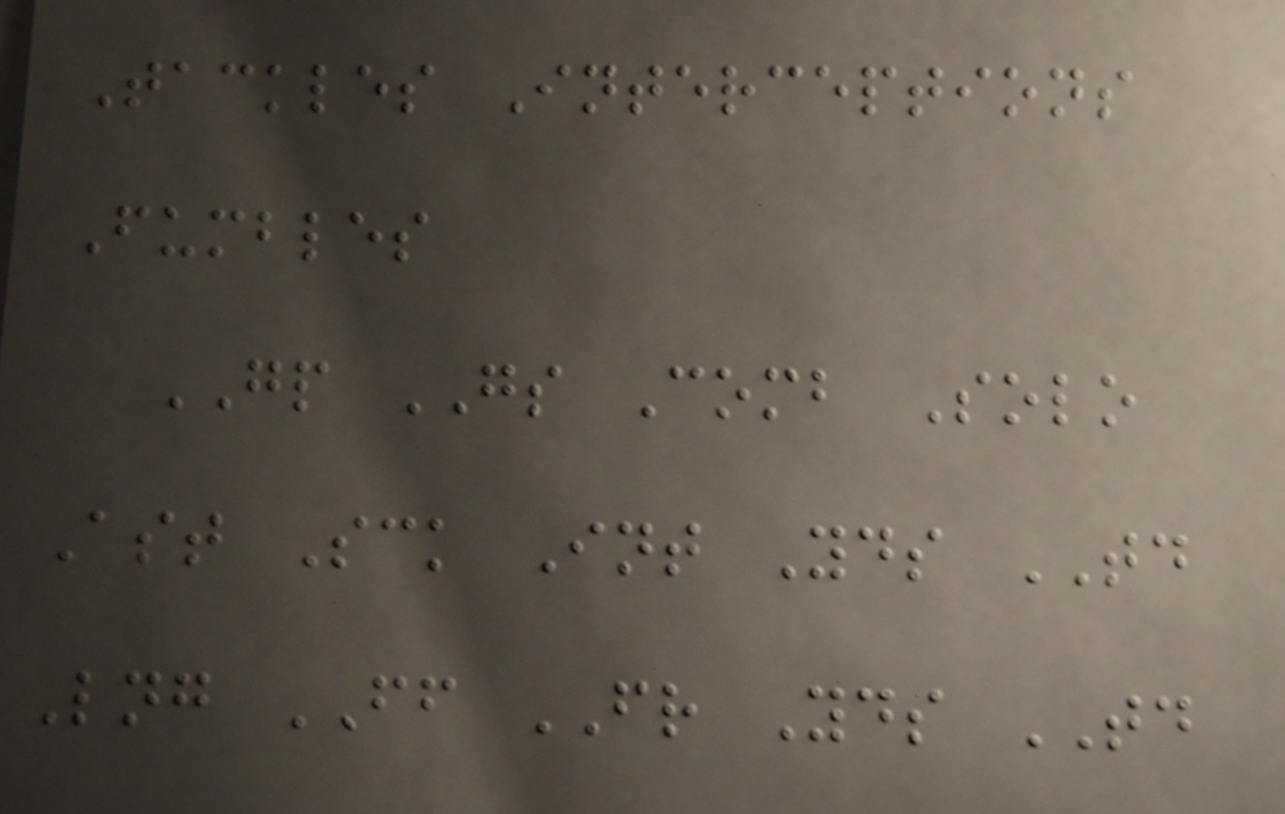Tackles Interceptions
Fumbles
GP GS Comb Solo
Ast Sck Int Yds TD
Lng FF FR Yds TD
